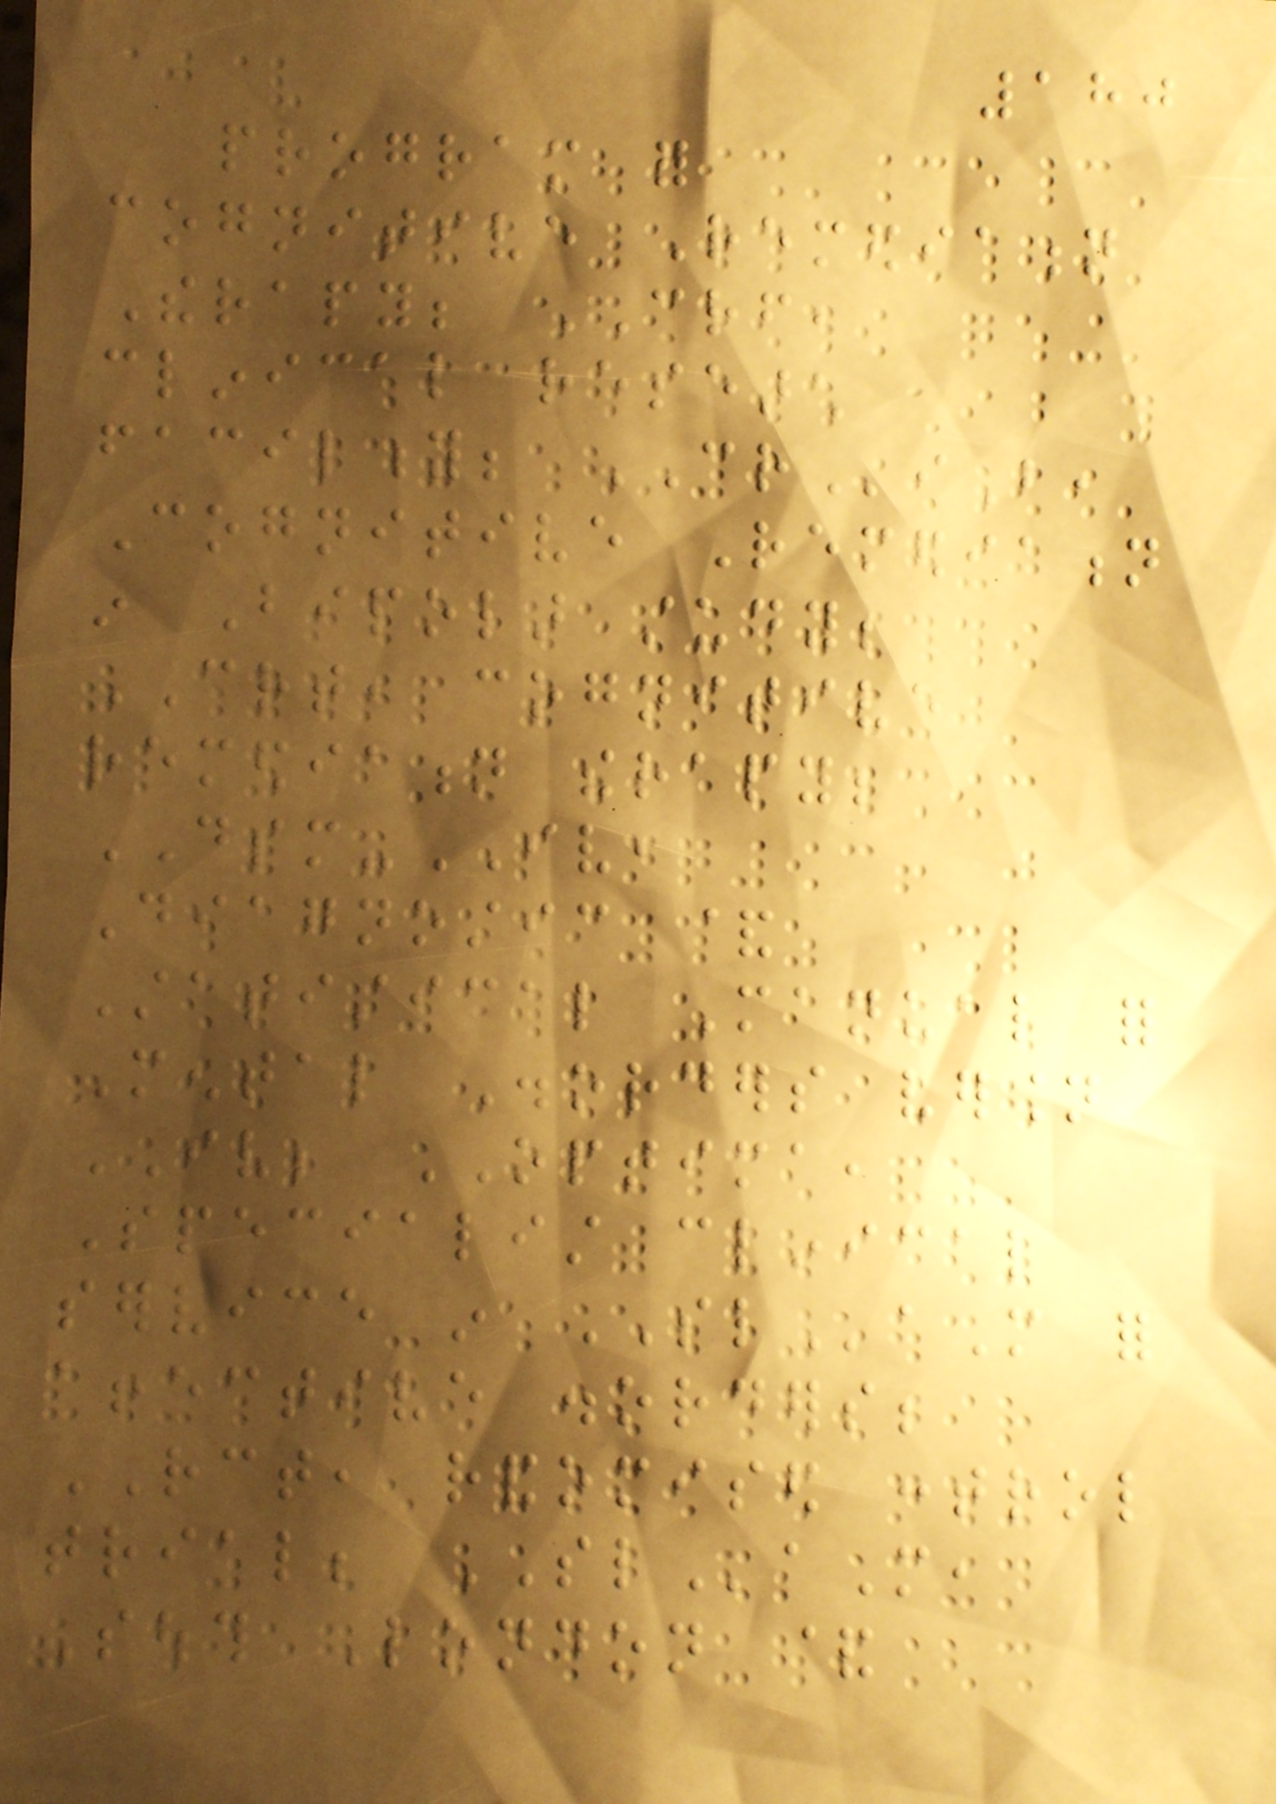180
program for
cognitive Remediation
Therapy; CRF,
clinical research
facility; CRiB,
Cognitive Remediation
in Bipolar study;
CRT, cognitive
remediation therapy;
DSM-IV,
Diagnostic &
Statistical Manual for
Mental Disorders version
IV; OPTIMA,
Specialist clinical
service in SLaM for
affective disorders;
RCT, randomised control
trial; SLaM,
South London &
